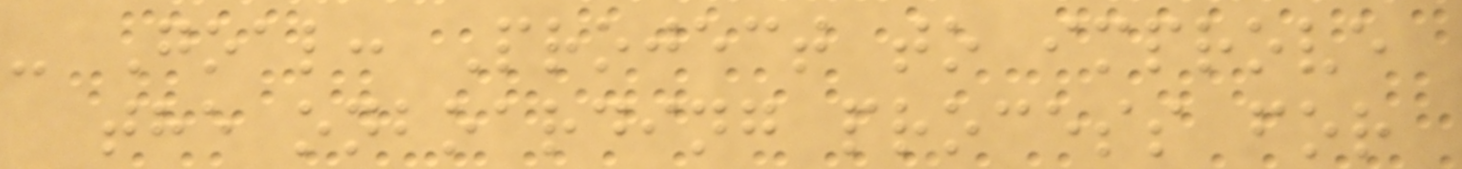- Goal: Project to improve
the onboarding process for
